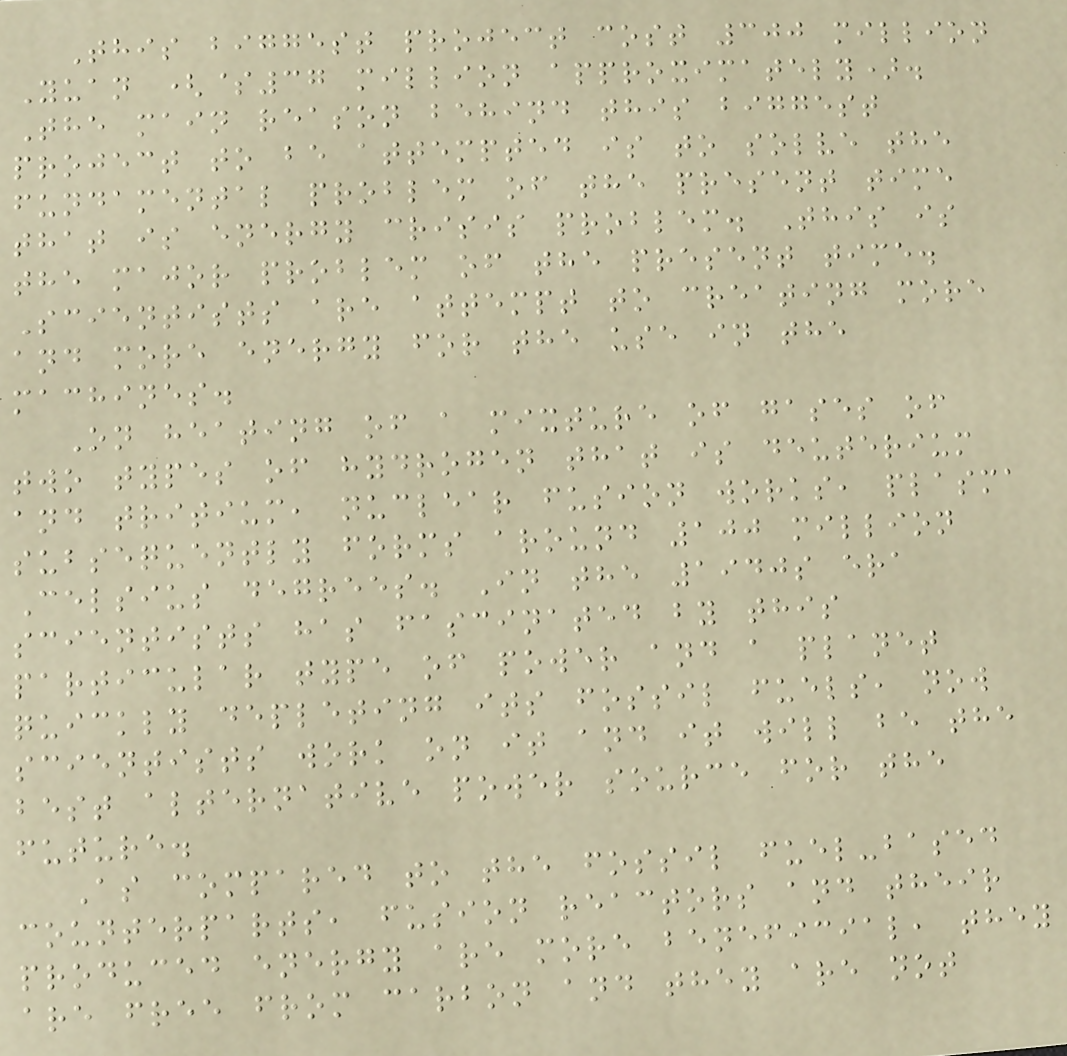This biggest project cost 300 million
Yuan ($37 million approximately).
The main reason behind this biggest
project to be attempted is to solve the
fundamental problem of the present time
that is energy crisis problem. This is
the major problem of the present time.
Scientists are attempt to creating more
and more energy for the use in the
machines.
On heating of a mixture of gases of
two types of hydrogen that is deuterium
and tritium, nuclear fusion works, plasma
subsequently forms around 100 million
Celsius degrees. In the 1940s era
scientists has fascinated by this
particular type of power and a planet
quickly depleting its fossil fuels, now
scientists work on it and it will be the
best alternative power source for the
future.
As compared to the fossil fuel-based
counterparts, fusion reactors and their
produced energy are more beneficial, they
are free from carbon and they are not
